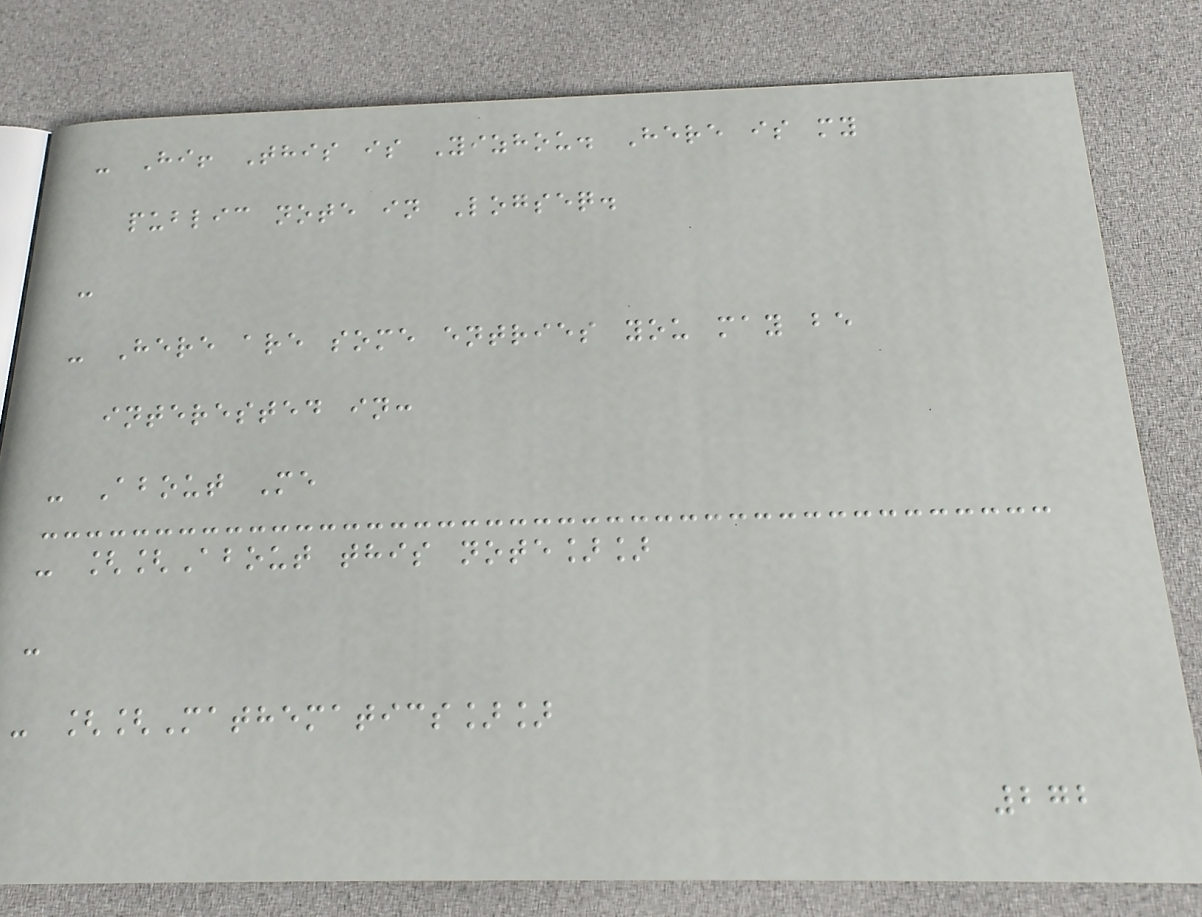- Hi! This is Yizhou. Here is my
public note in Logseq.
-
- Here are some entries you may be
interested in:
- About Me
- [[About this note]]
-
- [[Mathematics]]
272
